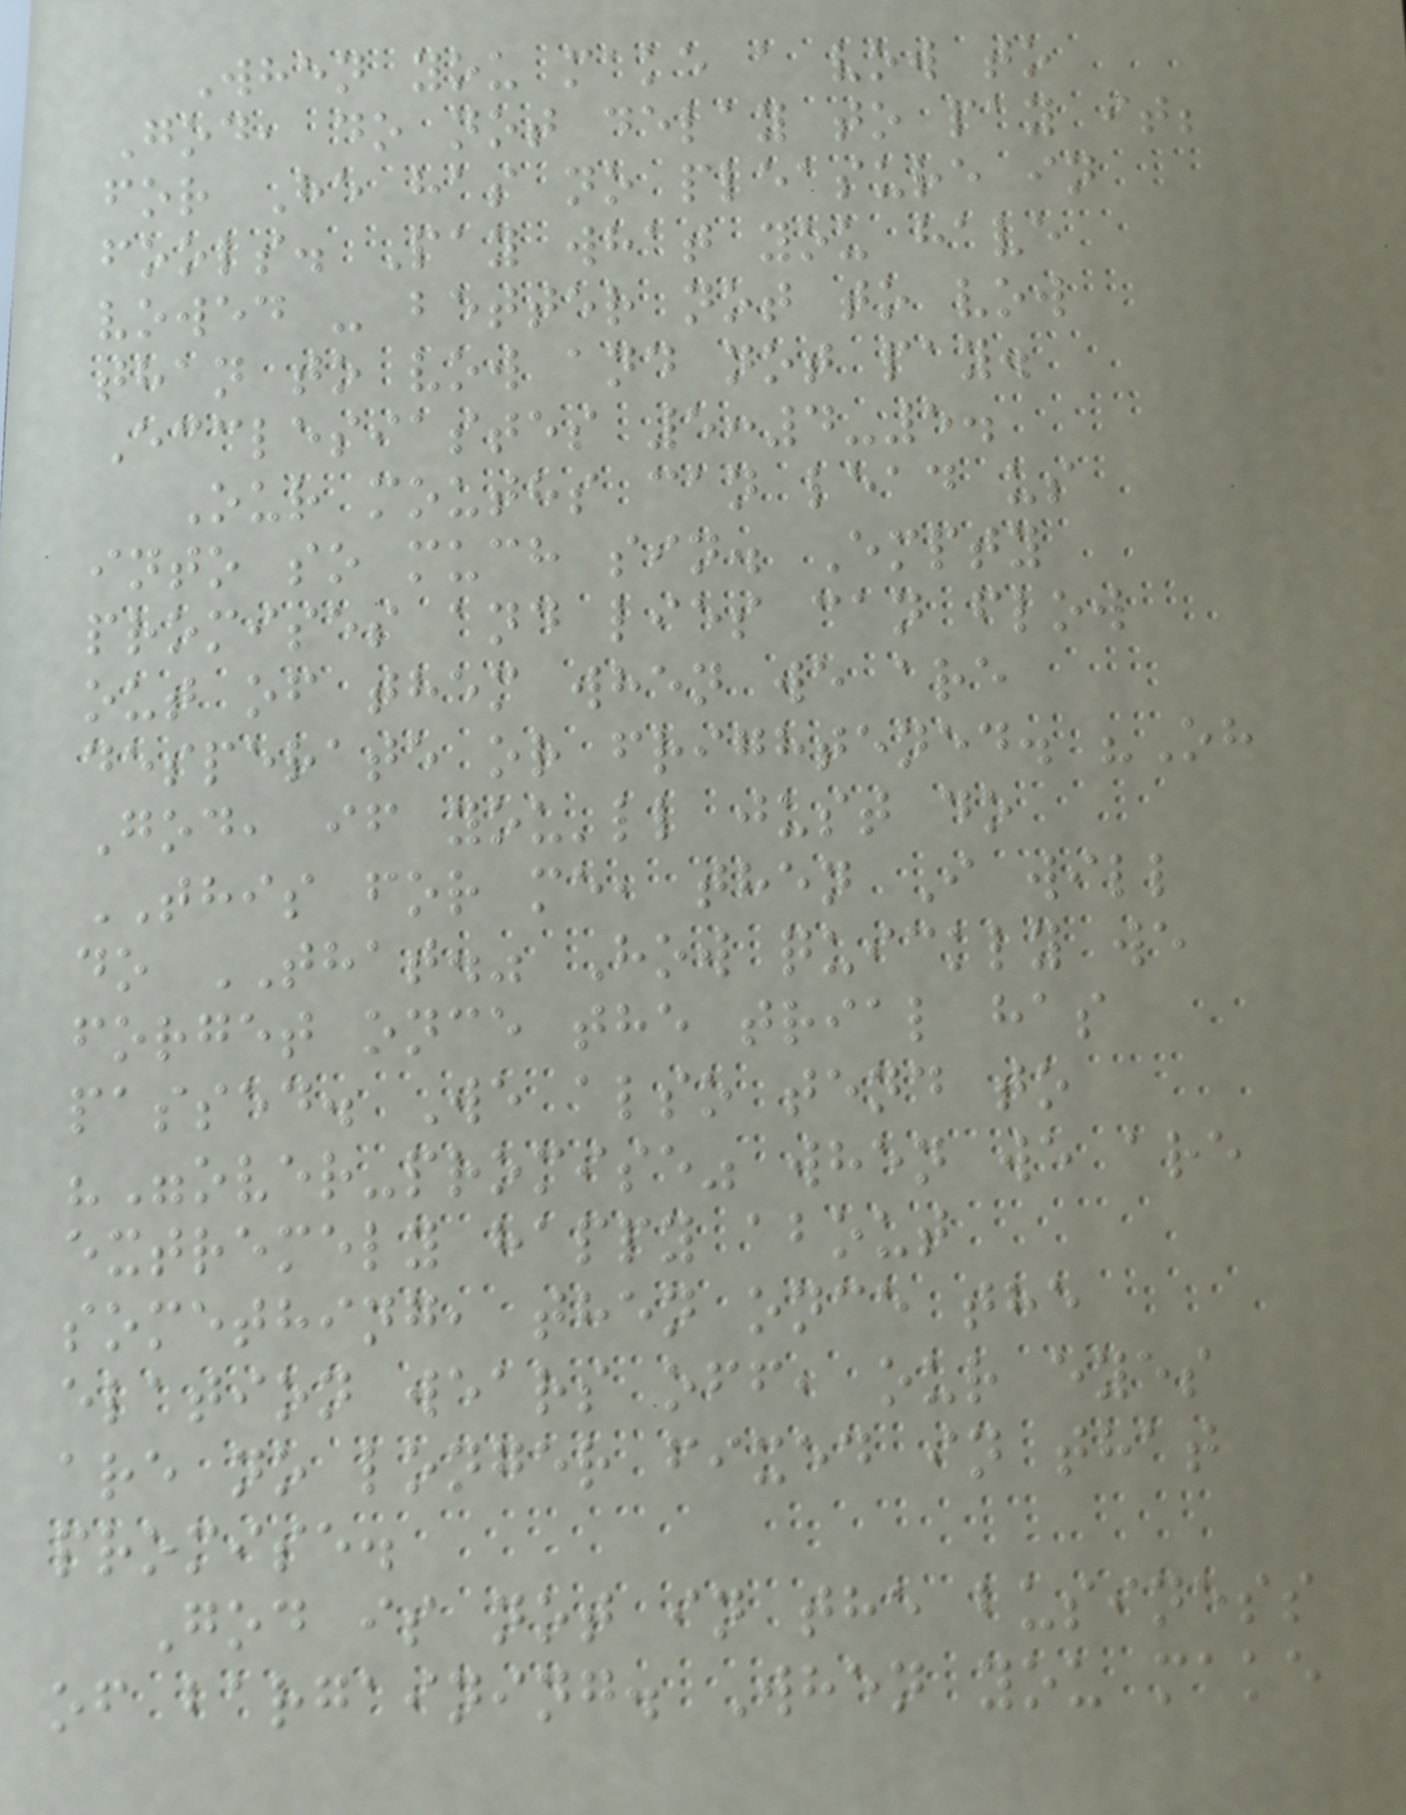When you make a vow to
God, do not delay to pay it;
for He has no pleasure in
fools. Pay what you have
vowed - better not to vow
than to vow and not pay.
Ecclesiastes 5:4-5.
Our mouths can lead us
into so much sin. Empty
promises and lies can flow
out of them when we are
desperate or frightened. "Oh
God, if you'll just do
THIS for me, then I will
do THAT." How quickly we
forget once the trial has
passed. We also tend to
""over-promise" when we are
extremely happy about
something, then once the
elation wears off, our eyes
are no longer fixed in that
promise.
God is not in the business
of bargaining. When you make
